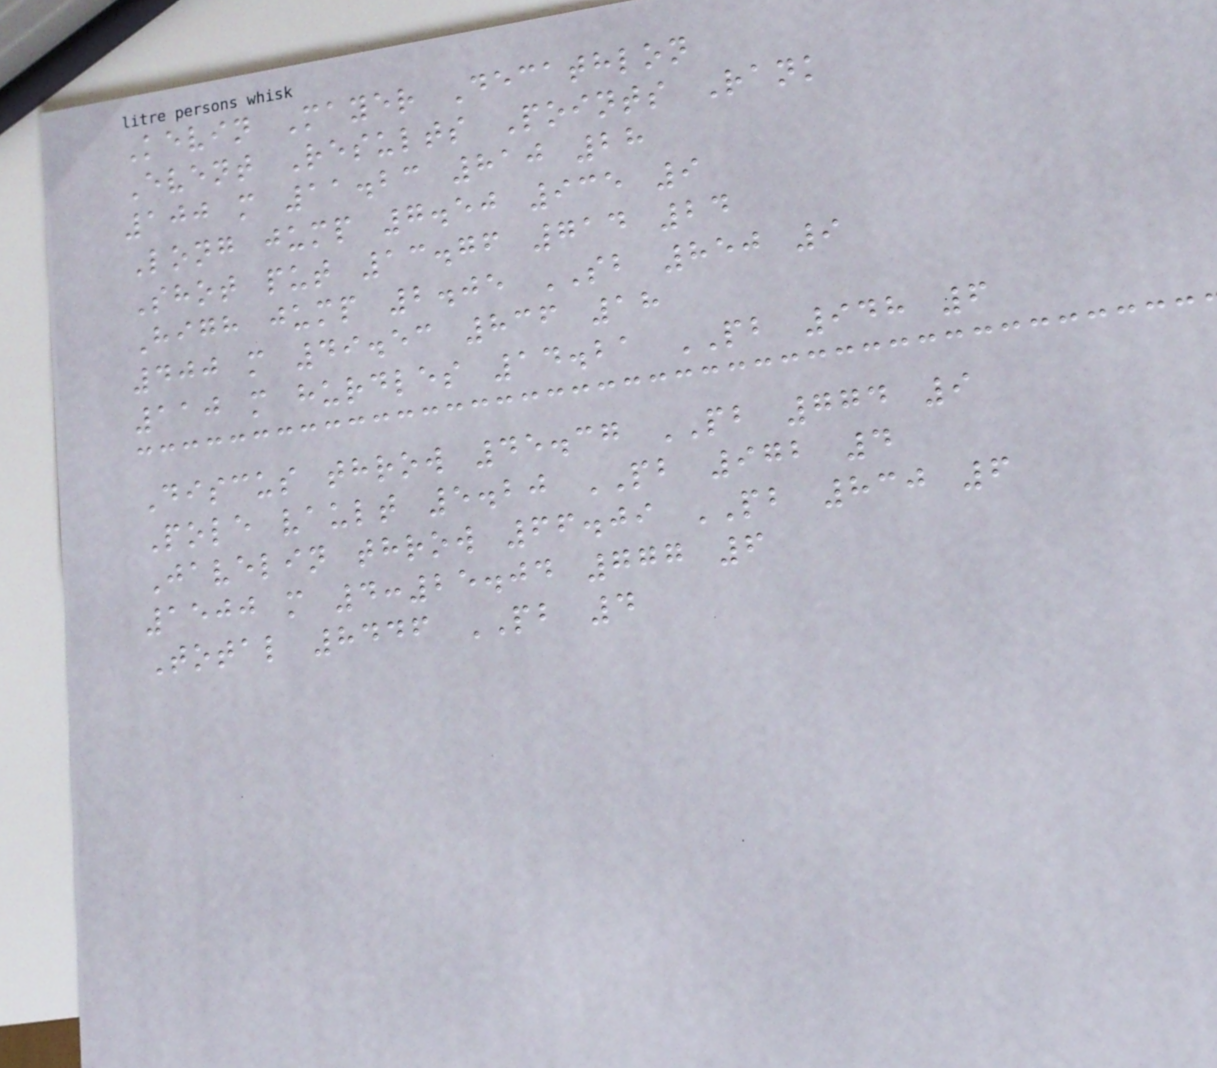Kevin Mayer Decathlon
Event Results Points Rank
100 m 11.23 810 28
Long jump 7.50 935 9
Shot put 13.76 714 24
High jump 2.05 SB 850 9
400 m 49.53 836 18
110 m hurdles 14.21 PB 948 6
Discus throw 45.37 PB 774 9
Pole vault 5.20 PB 972 4
Javelin throw 66.09 PB 830 6
1500 m 4:25.04 777 6
Total 8446 PB 4
